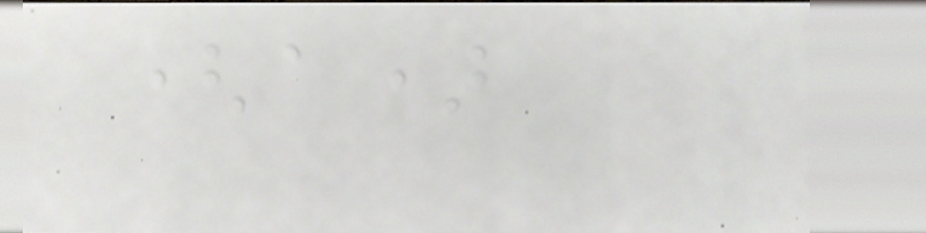(a)
